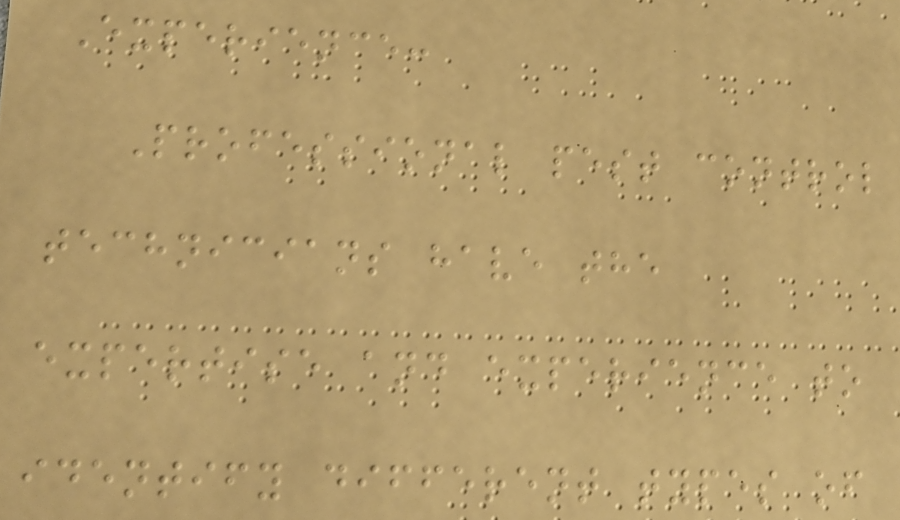Experience:
Professional pest control
technicians have the
expertise and experience to
identify different types of
